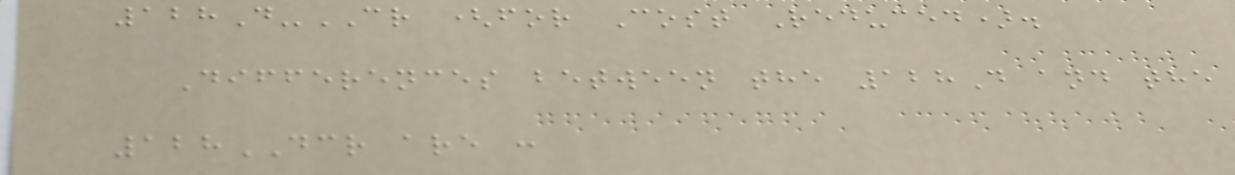128D-CR (for Cost Reduced).
Differences between the 128D and the
128DCR are :
